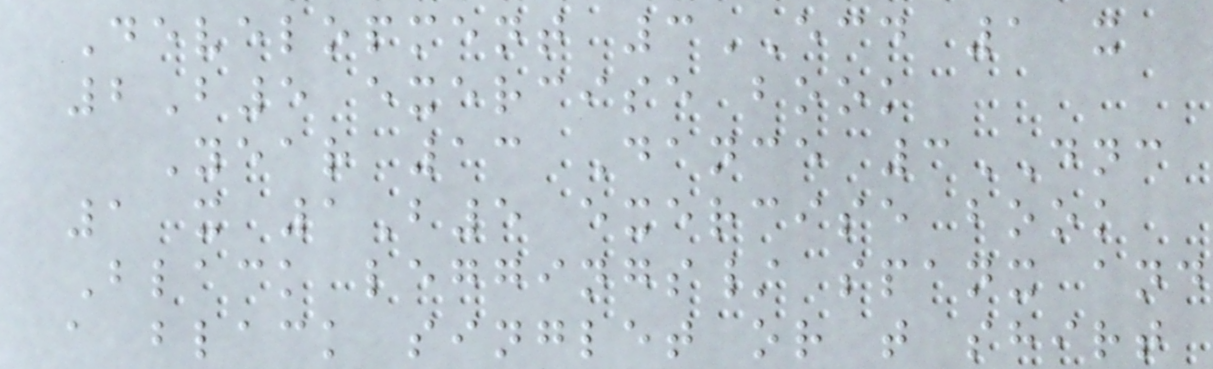Development 3ECD 1 x
2B5 exercise book
Year 13 Dance 3DNC
1 x 1B5 exercise book
Black leggings/ spanx and
a black singlet or t shirt
